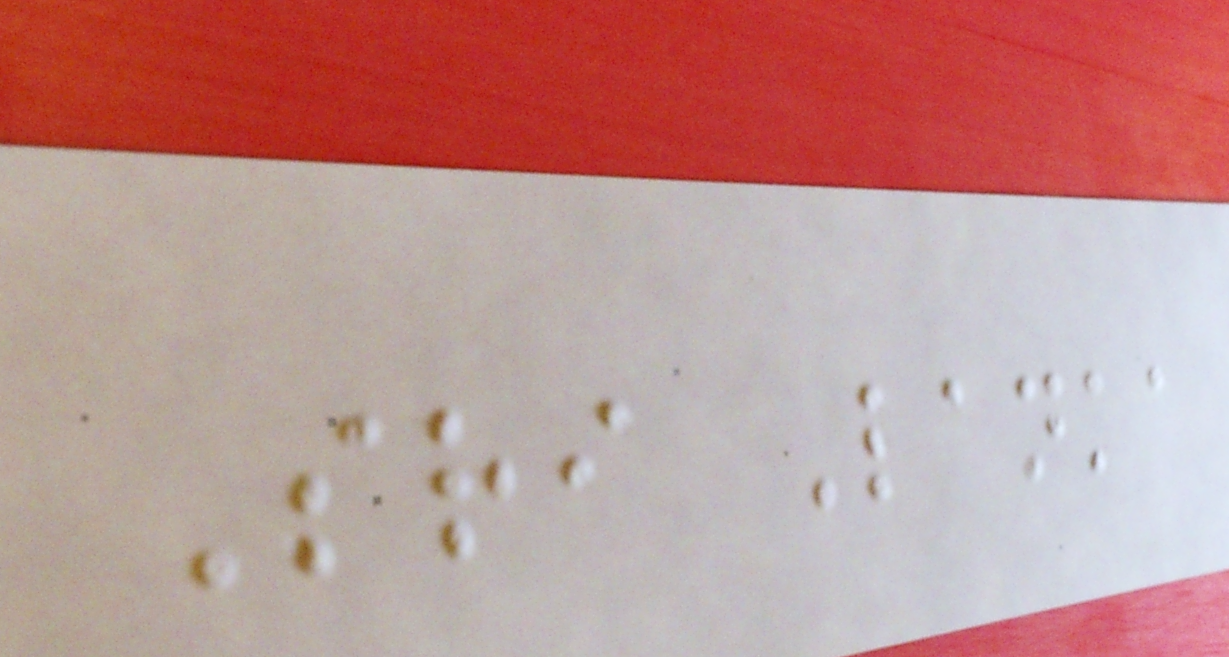Sri Lanka
